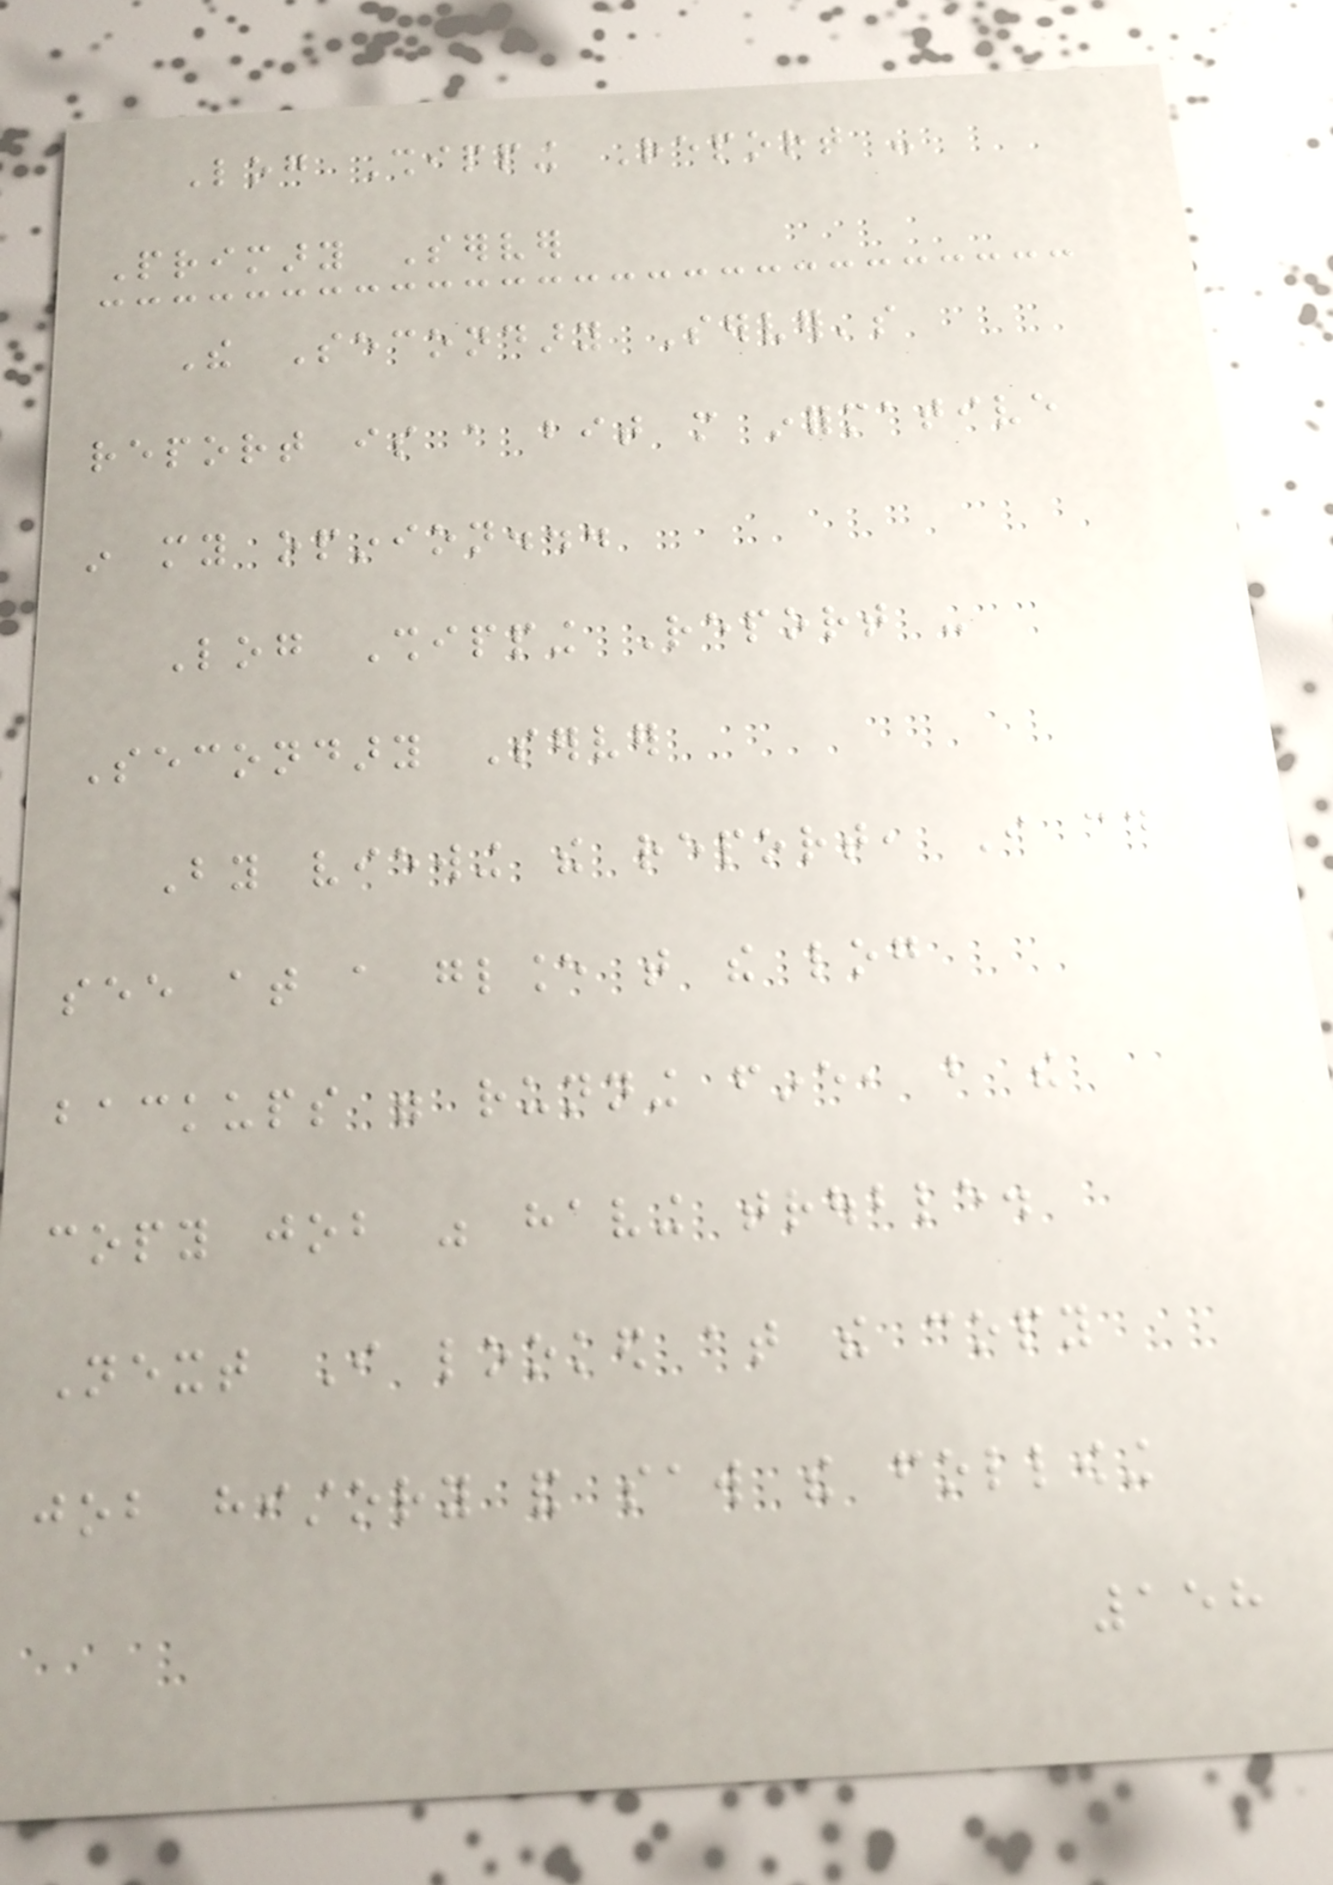Log Shipping Report -
Primary Server
The Secondary Server's
report is a bit more informative
in my opinion...
Log Shipping Report -
Secondary Server
By viewing the report, I could
see at a glance that the log
backups were running fine, but the
copy job was having trouble.
Next I looked at the copy
job history and saw the following
158
